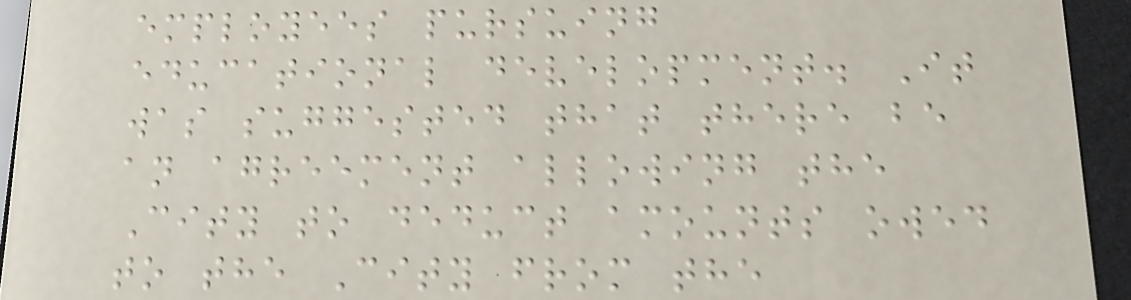employees pursuing
educational development. It
was suggested that there be
an agreement allowing the
City to deduct amounts owed
to the City from the
